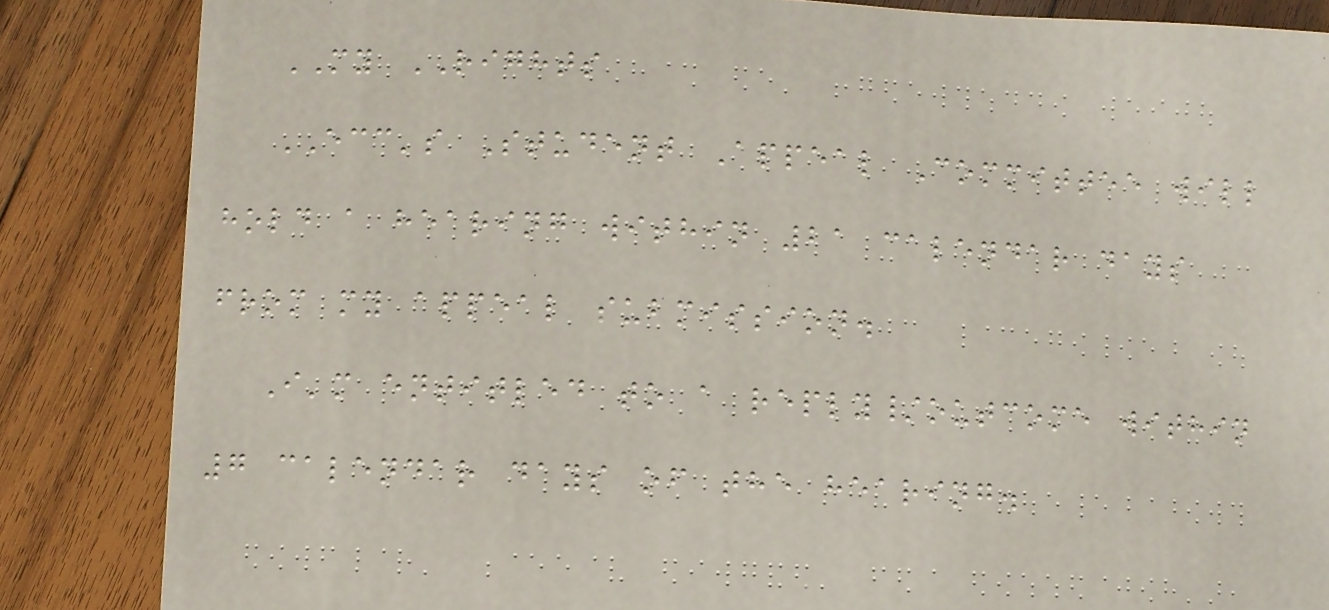MY RIGHTS
ECC's Student Appeal Committee will
hold a hearing within 21 calendar days
from my appeal submission.
I'm entitled to a reply/outcome within
7 calendar days of the hearing.
